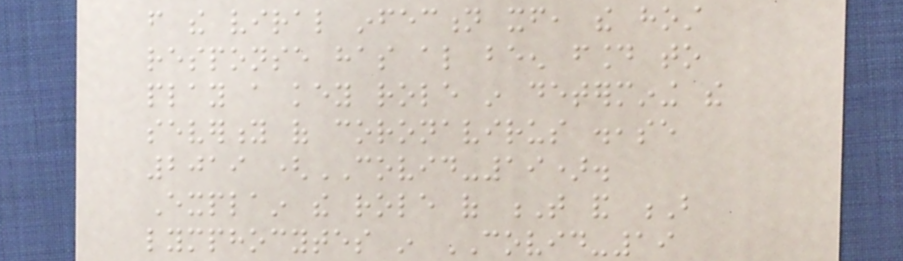from the viral infection itself, the host
response has also been found to
play a key role in determining the
severity of coronavirus disease
2019 (COVID-19).
Explain the role of T and B
lymphocytes in COVID-19
